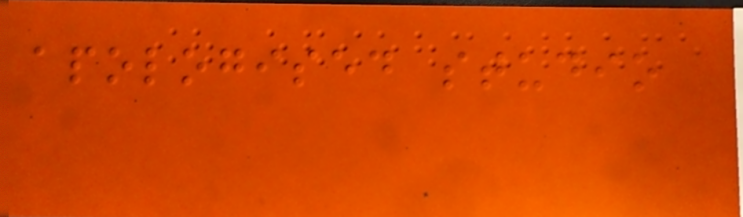apologised studio
